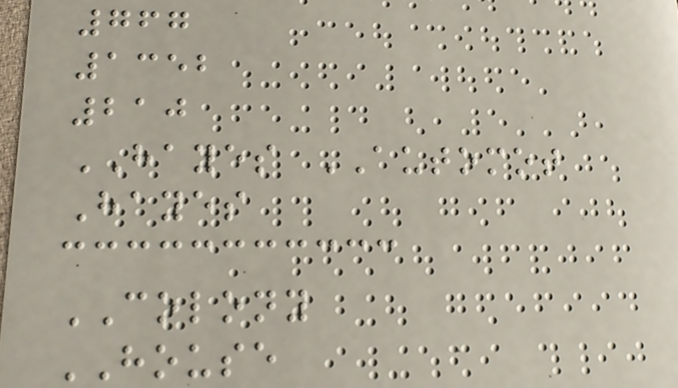767
1352
210
HAYES AUTOMOT
Hayes
COLONY
HOUSE
